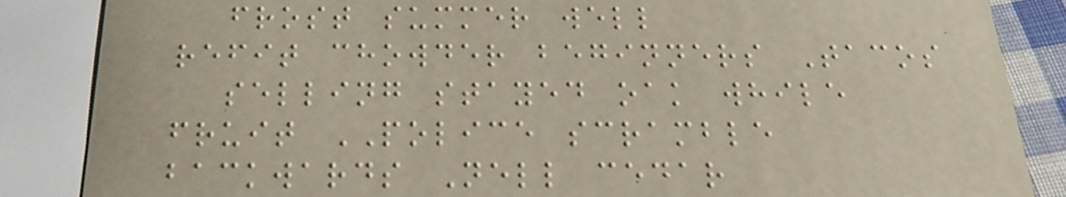frost summer well
refit chowder beginners Tacos
selling stayed oak while
fruit POLICE scramble
backwards Nell cedar
